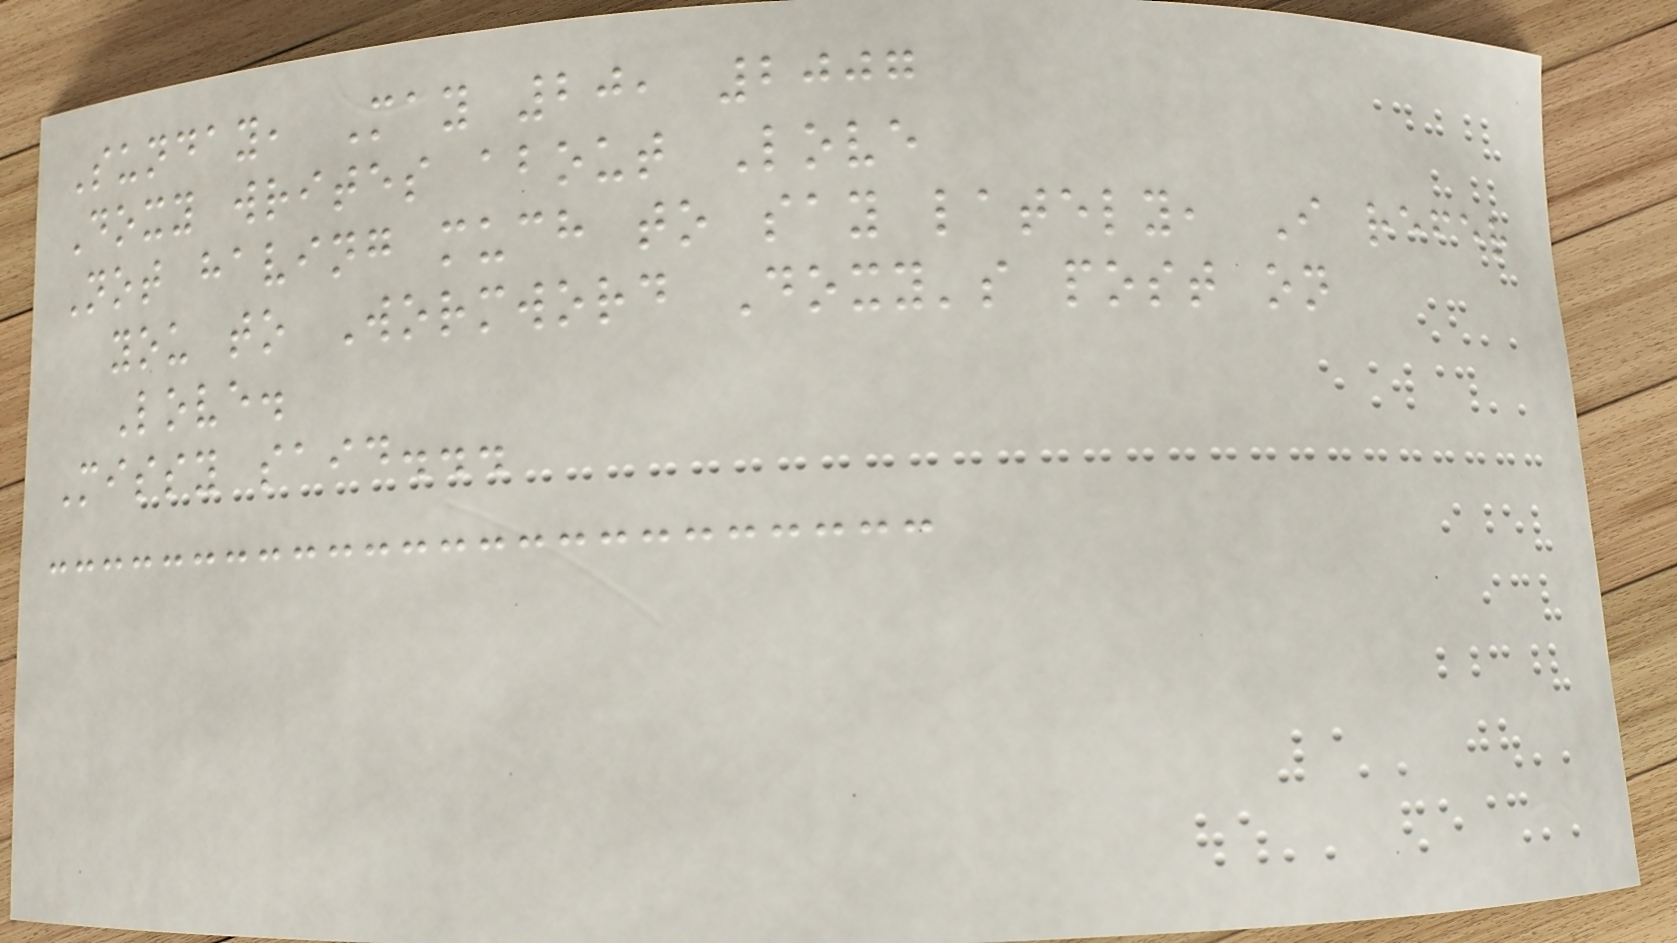Sunday, May 20, 2007
Doxy writes about Love
Not having much to say lately, I refer
you to Wormword Doxy's post on
Love.
Missy said...
